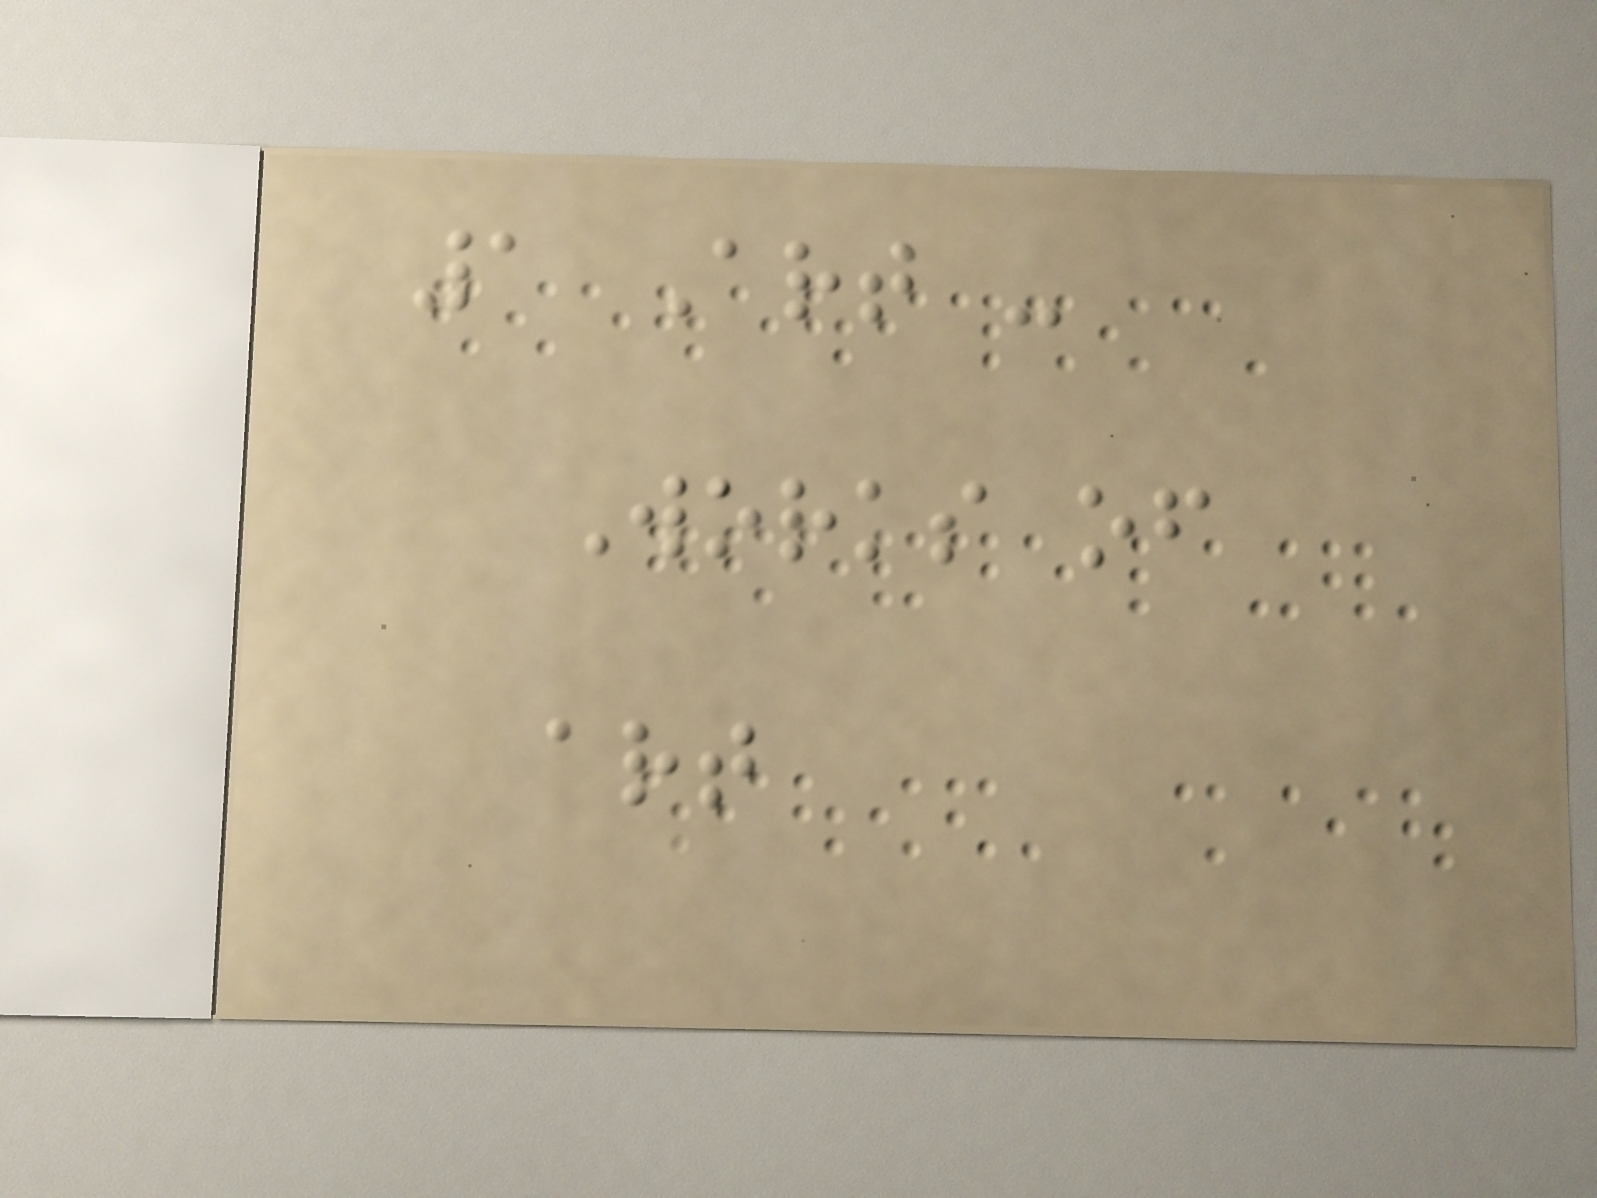1 Art -
Works of
art
